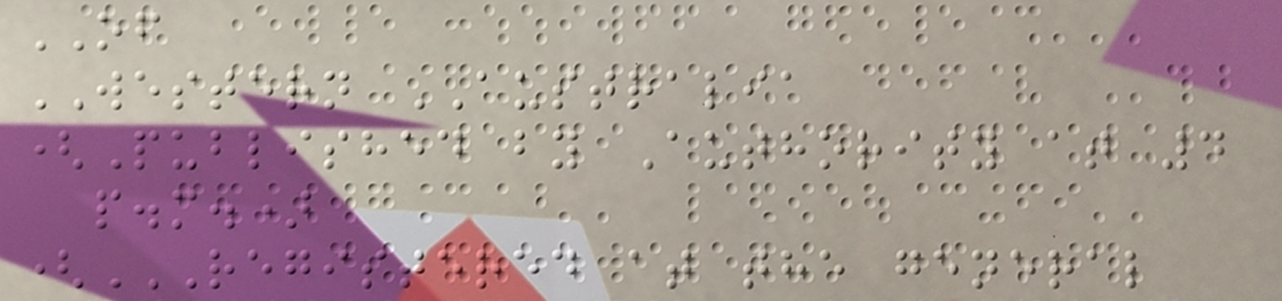OF
WESTERN AUSTRALIA
(Published by Authority at 4
p.m.)
(REGISTERED AT THE GENERAL
